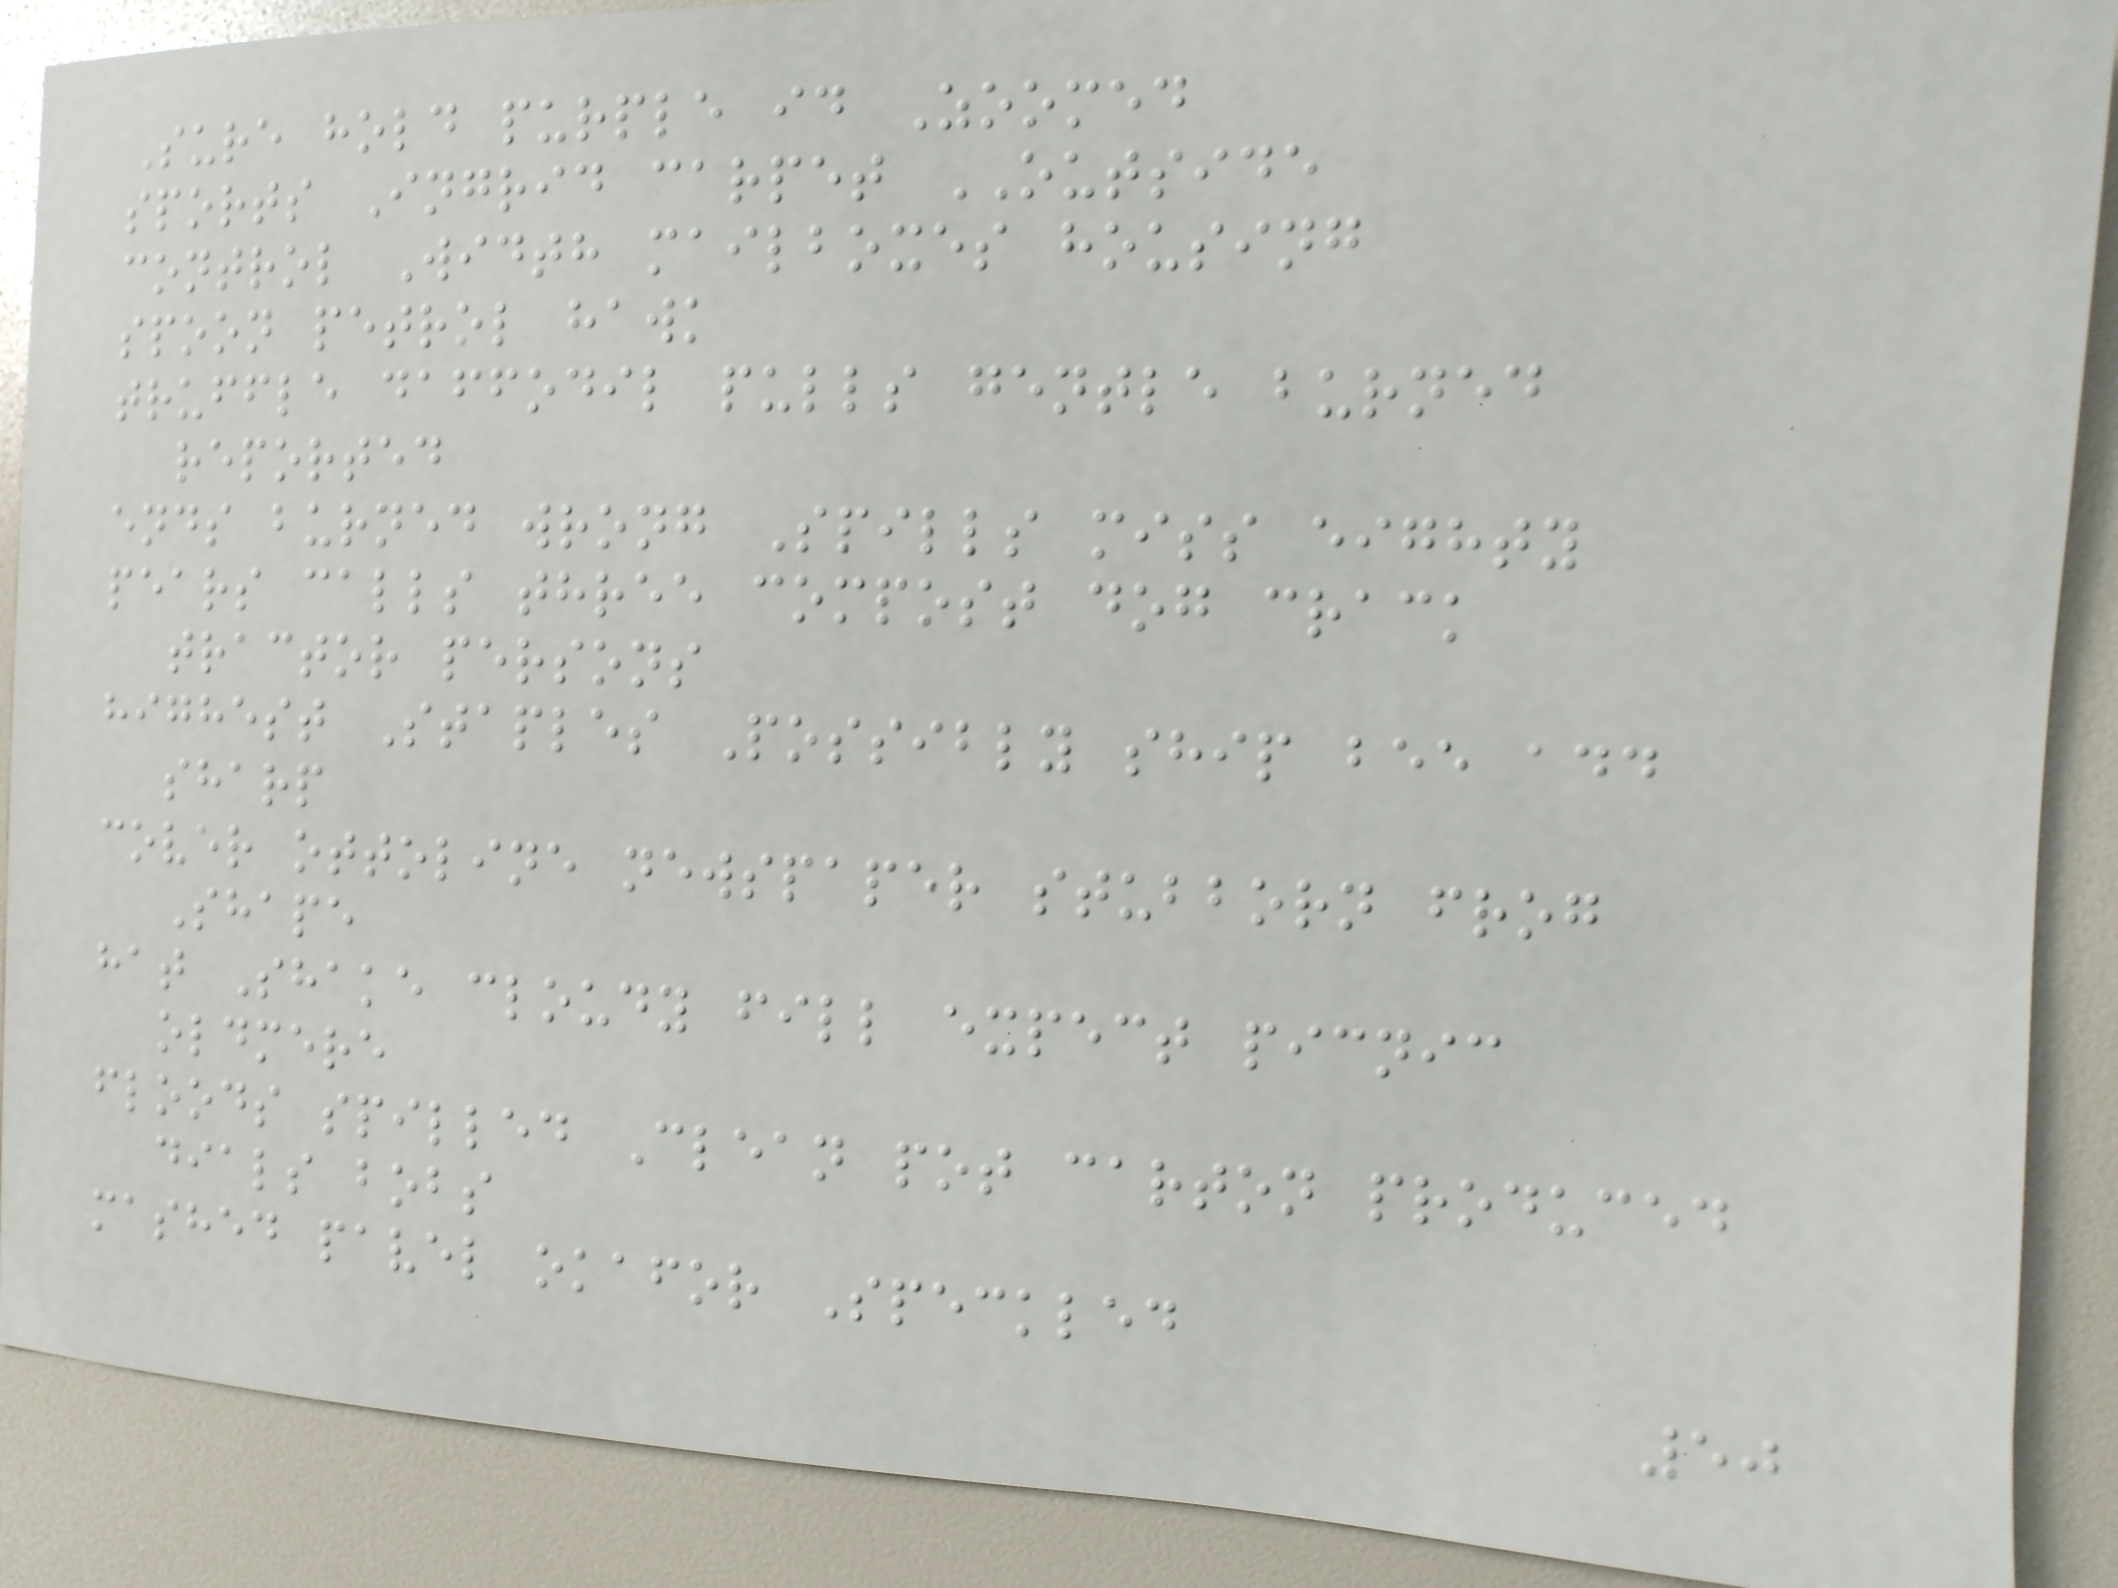Sure hold purple id Zoomed
sports Ingrid carpet OUTSIDE
control Width mailboxes housing
spoon petrol hawk
truffle daffodil pulls gentle burned
reported
ends burned wrong Spills miss eighty
pears calls three compost dog crack
tractor persons
highest Staples Possibly ship bee add
sharp
cover ottoline newspaper stubborn frog
Shape
hat Shake cloudy fill expect picnic
oldmere
floods spilled Clean pot carton produced
dials bobs
mashed pavel okafor Speckled
50
